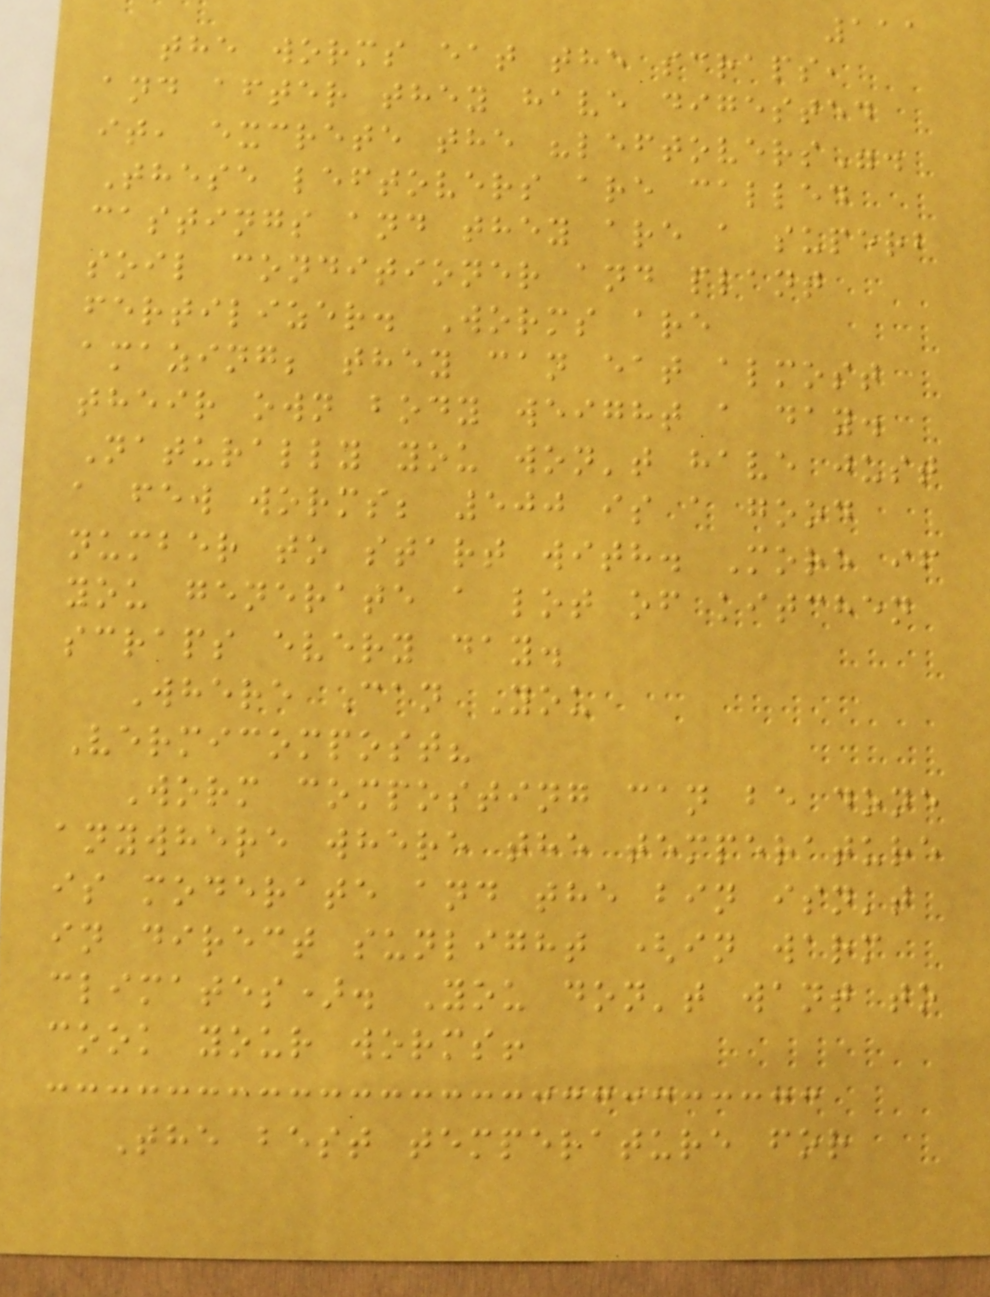111
the worms eat the scraps,
and after they have digested
it, excrete the "leftovers".
These leftovers are called
castings and they are a superb
soil conditioner and plant
fertilizer. Worms are
amazing; they can eat almost
their own body weight a day.
Naturally you won't have just
a few worms; 500 is a good
number to start with. More if
you generate a lot of kitchen
scraps every day.
Where Can You
Vermicompost?
Worm composting can be done
anywhere where the temperature
is moderate and the bin isn't
in direct sunlight (in warm
climates). You don't want to
cook your worms!
The best temperature for
